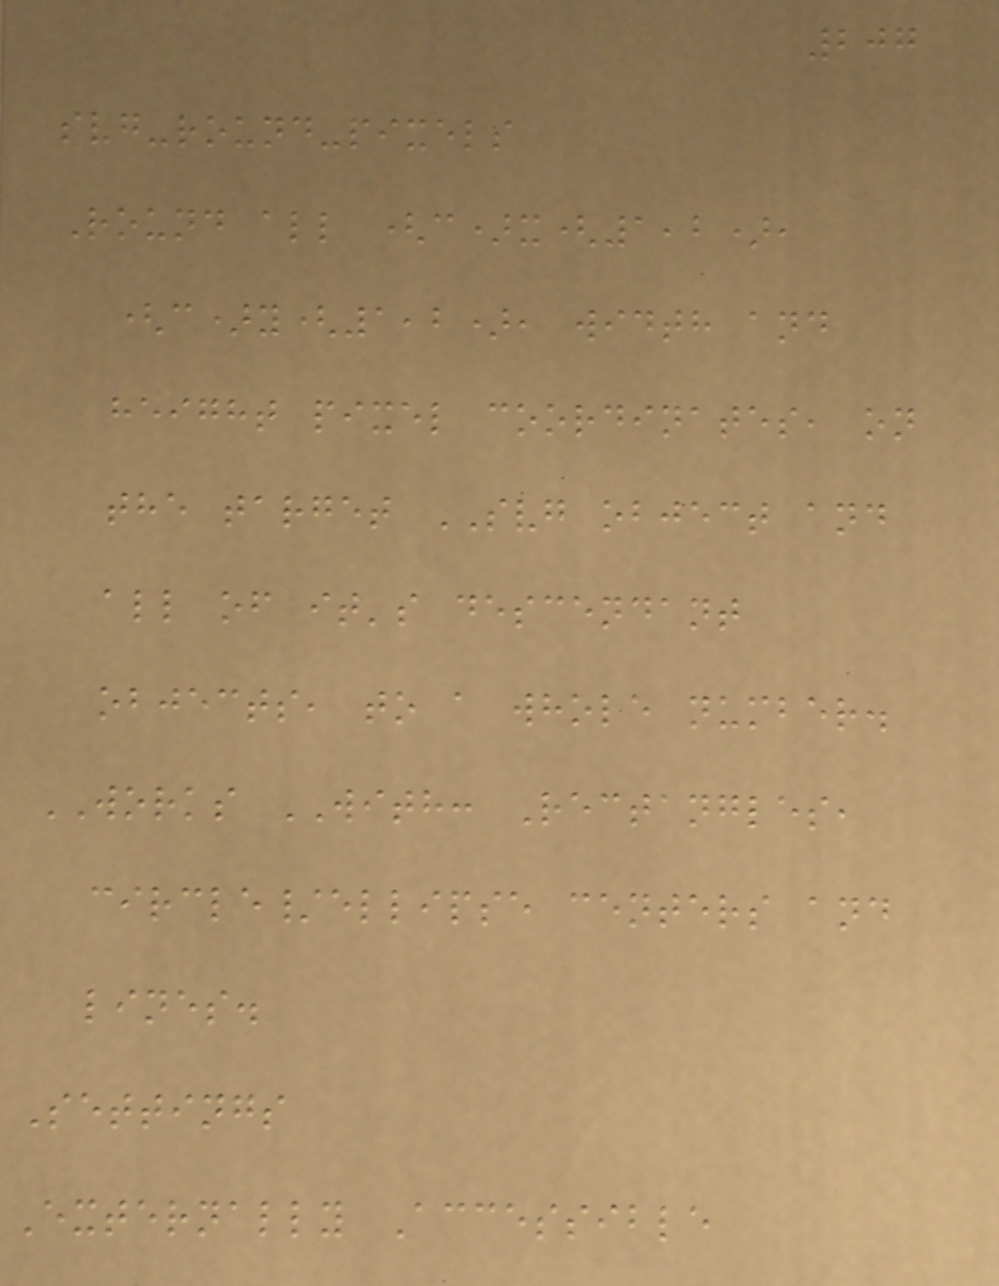207
svg-round-pixels
Round all (c)x(1,2),
(c)y(1,2), width and
height pixel coordinates, on
the target SVG object and
all of it's descendant
objects, to a whole number.
WORKS WITH: Rectangles,
circle/ellipse centers and
lines.
Settings
Externally Accessible
